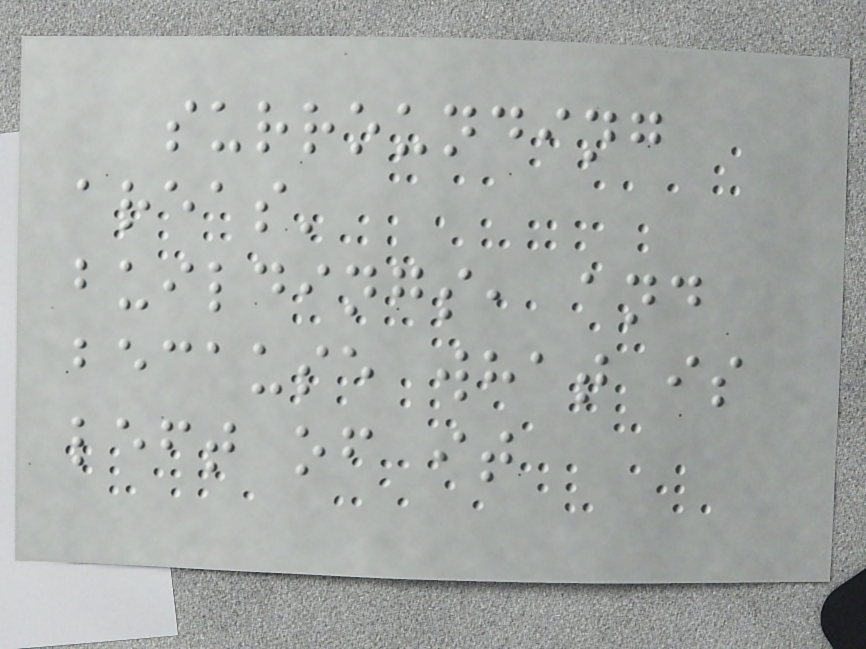surrounding
areas'
buildings, and
because what is
left of it
